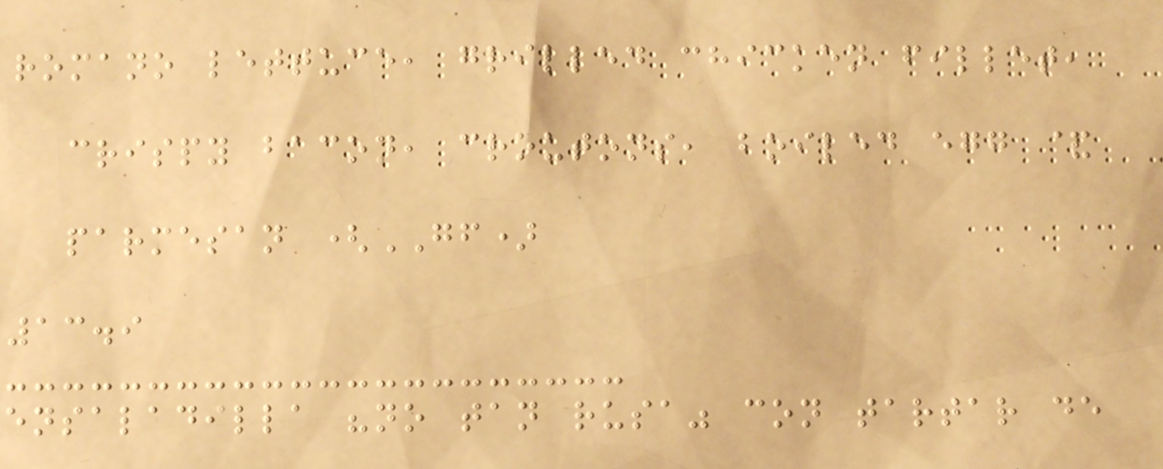romano lettuce, grilled chicken fillet,
crispy bacon, croutons, boiled egg &
parmesan (GF)
13.9
ensaladilla "no tan rusa" con tartar de
